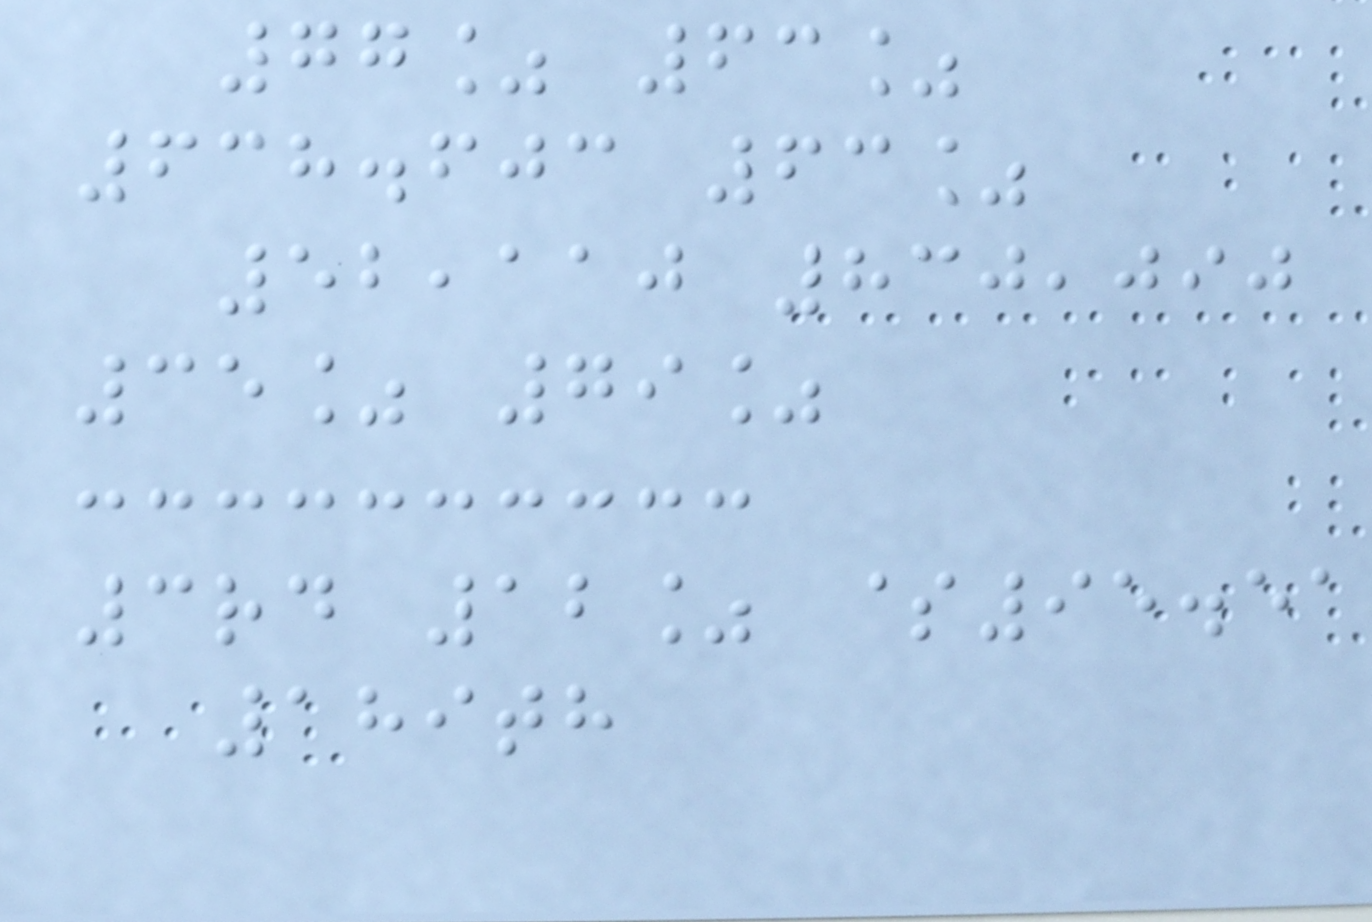77% 63%
638.603 63%
52,110 830,090
35% 79%
3rd 12% $95.51
189th
